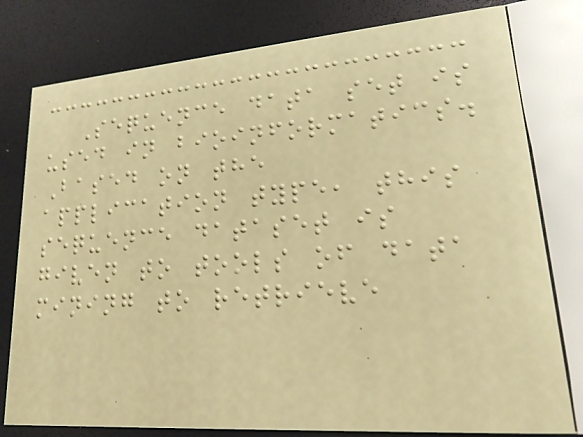Sequence data set is
used in bioinformatics.
Based on the
application type, this
sequence dataset is
given to tools of data
mining to retrieve
